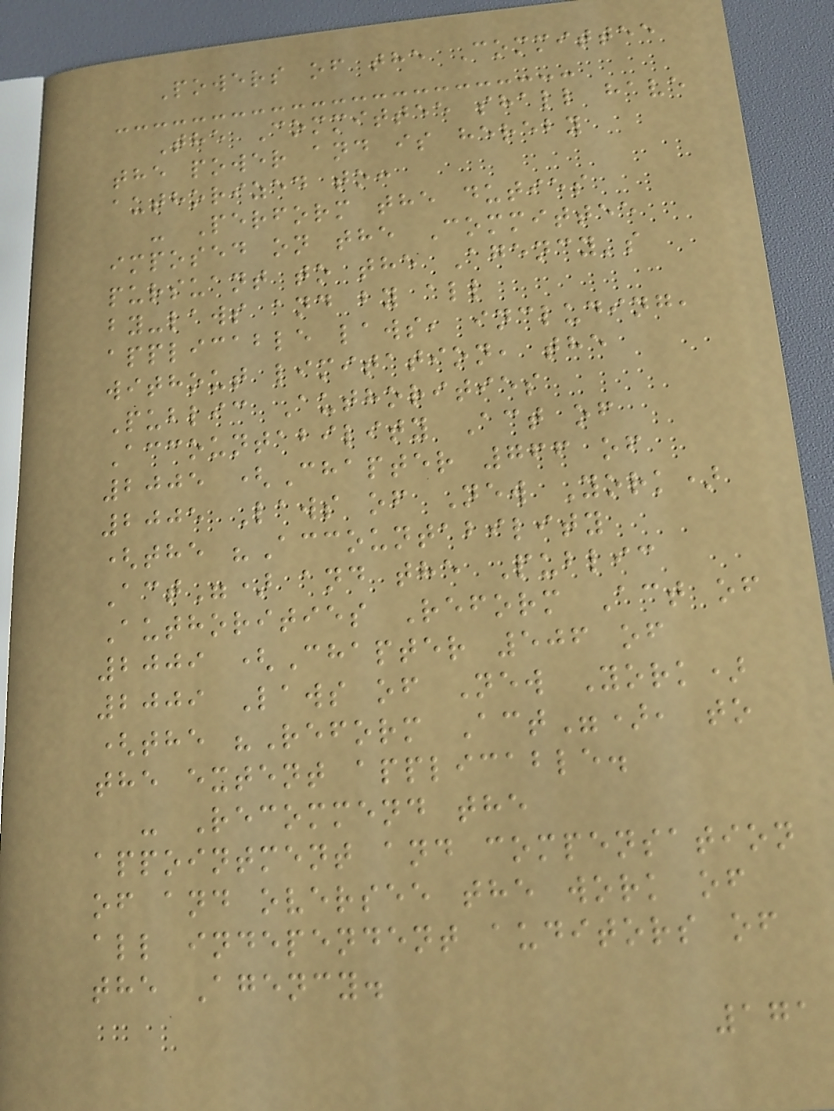Powers of the Committee
The Committee shall have
the power and is hereby
authorized to:
- Perform the duties
imposed on the Committee
pursuant to the Agency's
by-laws and by all
applicable laws, including,
without limitation, the
Public Authorities
Accountability Act of
2005 (Chapter 766 of
2005 Laws of New York)
(the "Accountability
Act") and the Public
Authorities Reform Act of
2009 (Chapter 506 of
2009 Laws of New York)
(the "Reform Act"), to
the extent applicable.
- Recommend the
appointment and compensation
of and oversee the work of
all independent auditors of
the Agency.
171
